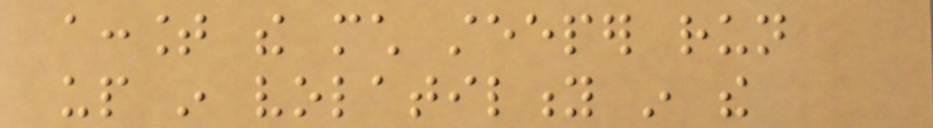account the much steeper run
up in volatility in the
